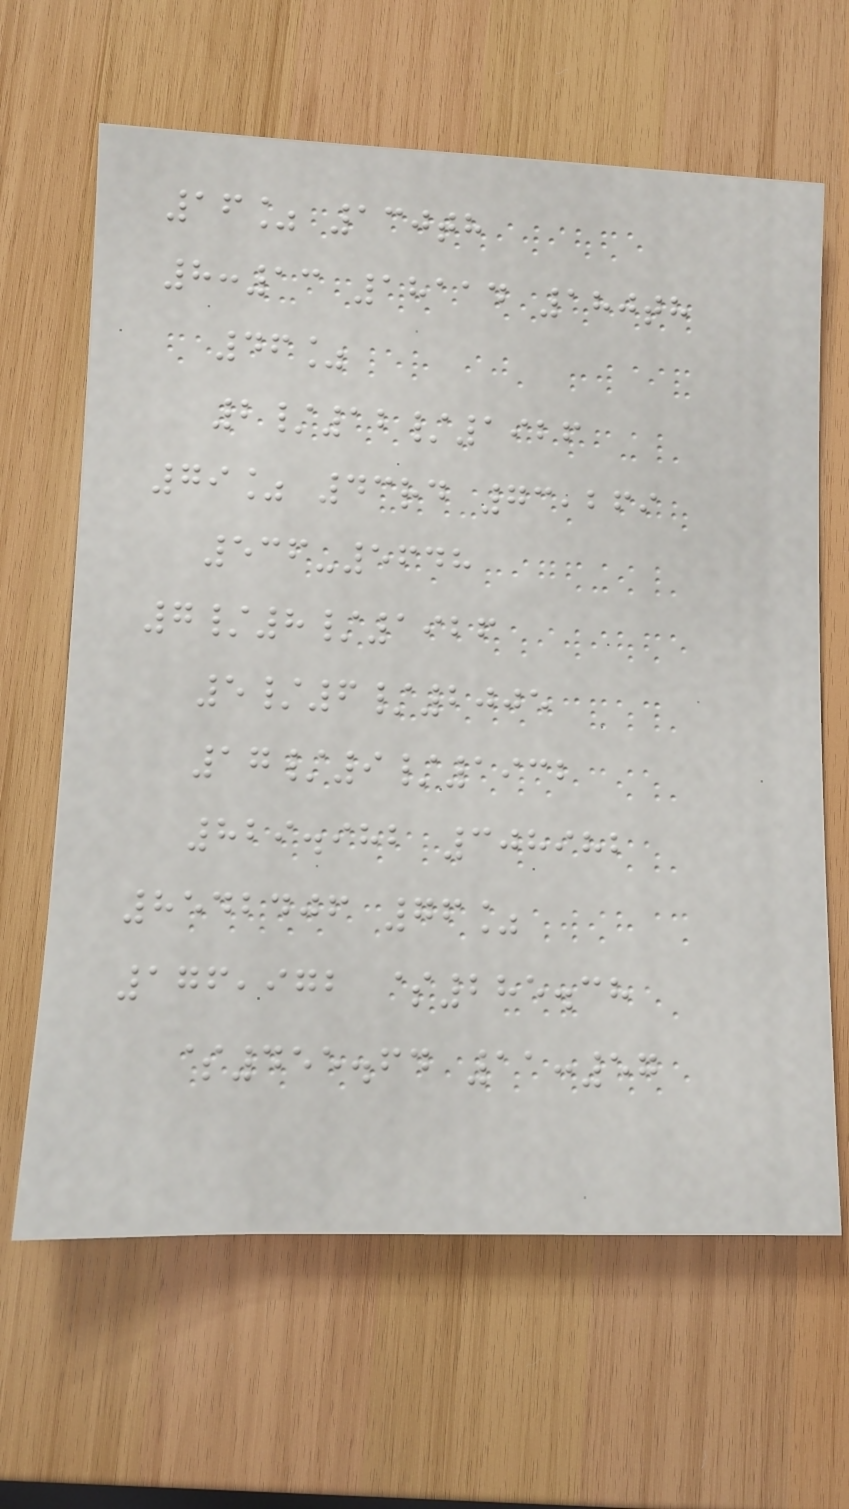16% 130th
8:13 18114 180th
46%
2/12/1926
79% 43rd 73,269
536-5648
7/8/1926
5/6/2005
17/9/1932
829.982 308982
8542406 76%
176,972 $285.38
$455.64 11:57
